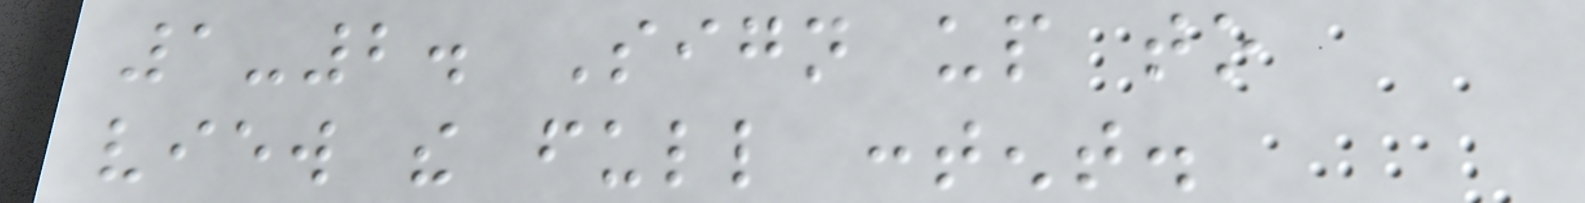1-2. Sign up to
view the full content.
